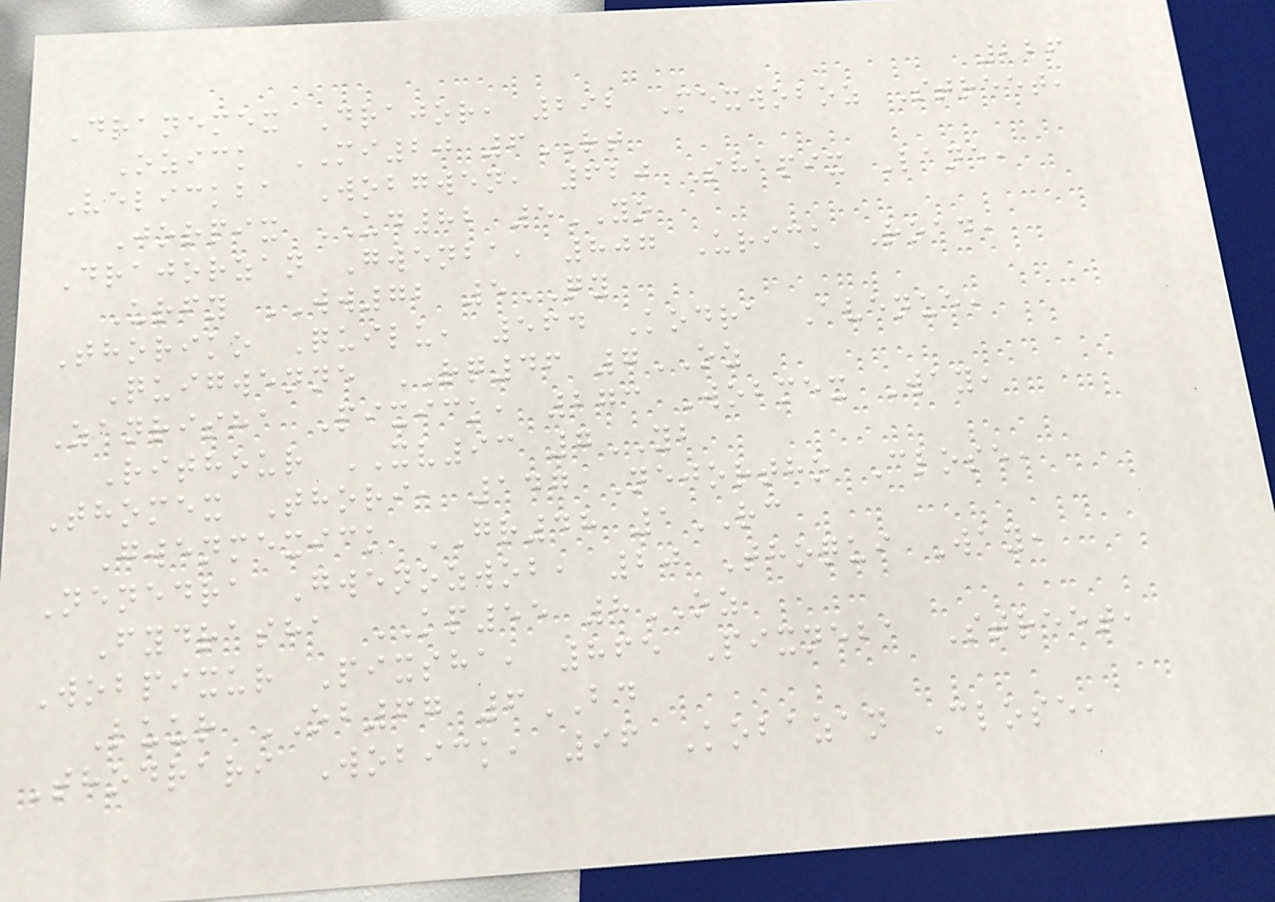226
Dranemex Drajor, 292 Mexwoboz Street,
Ozick MI20 6RT
Velickba Wobgwen, 620 Shapix Lane,
Jorpix UD82 5YO
Drajorzan Gwenba, 807 Urick Road,
Urfy WW72 5QY
Thoriko Quilu, 564 Kodra Avenue,
Quigwenne RQ46 7OZ
Zanrisha Pixick, 273 Wobmex Way,
Rithour XV93 7YB
Thomex Thori, 147 Nejortho Close,
Gwenmexick GR48 1RC
Nenedra Gwenozwob, 20 Thoqui Way,
Fydrasha KP55 8OZ
Wobpixur Pixsha, 865 Pixneba Street,
Luur OB67 6BD
Thodrari Wobick, 96 Kobazan Close,
